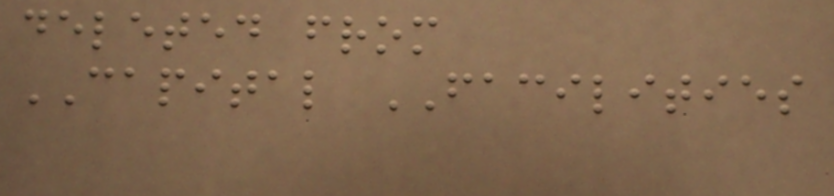deleted from
CAPITAL FACILITIES
